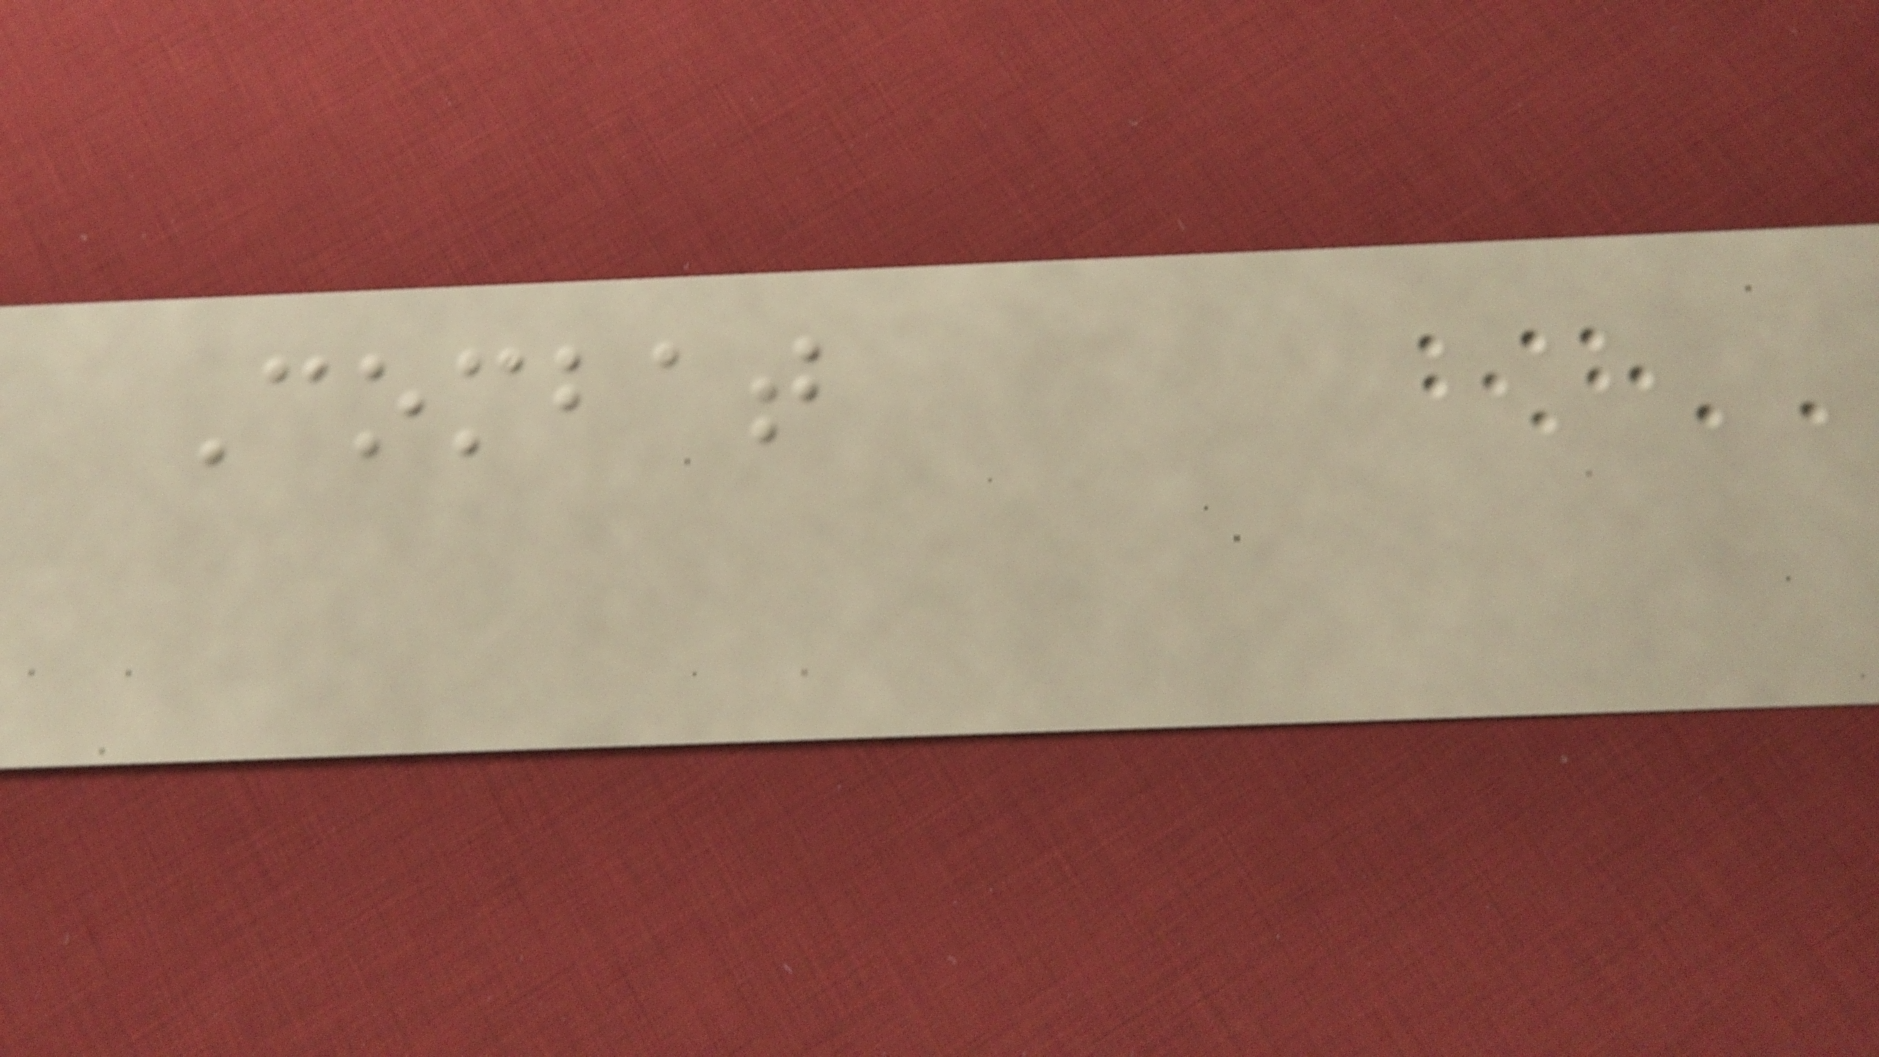Combat
